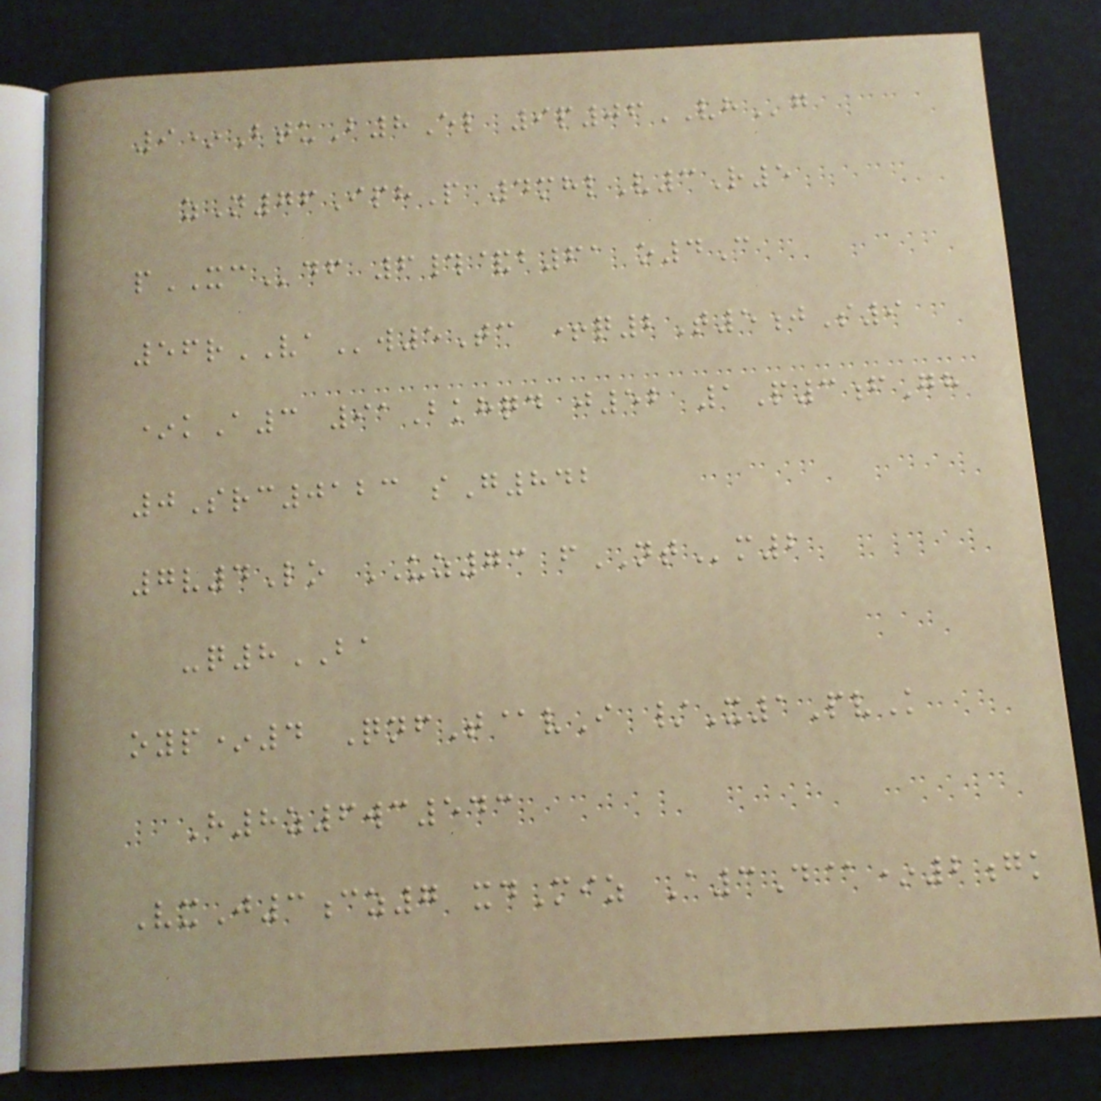9*BtuB8El 9p06VHg
zN76IphP 4mhlV3R5
pXCdf 6#&b61 o4C
56rVAw5Tc +q2T5jS9
*kA3 91Bkhqd j52 1P3fGh
0Src0123 sG842
7v4Lo UZ73 fNTm2
-q8BA
oyp*4 QnfT@vI /X1PvK
H8z6wc543
VxJ3cz7 xdMiz A3D@*2gk
